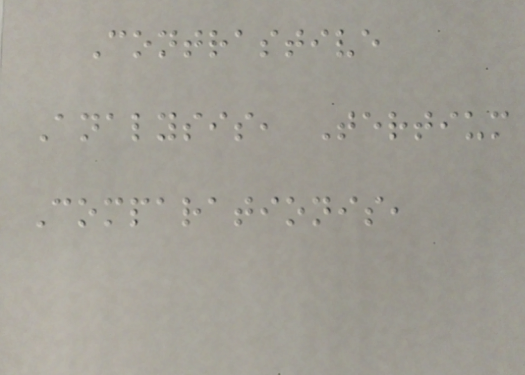Contrastive
Analysis, Tertium
Comparationis,
